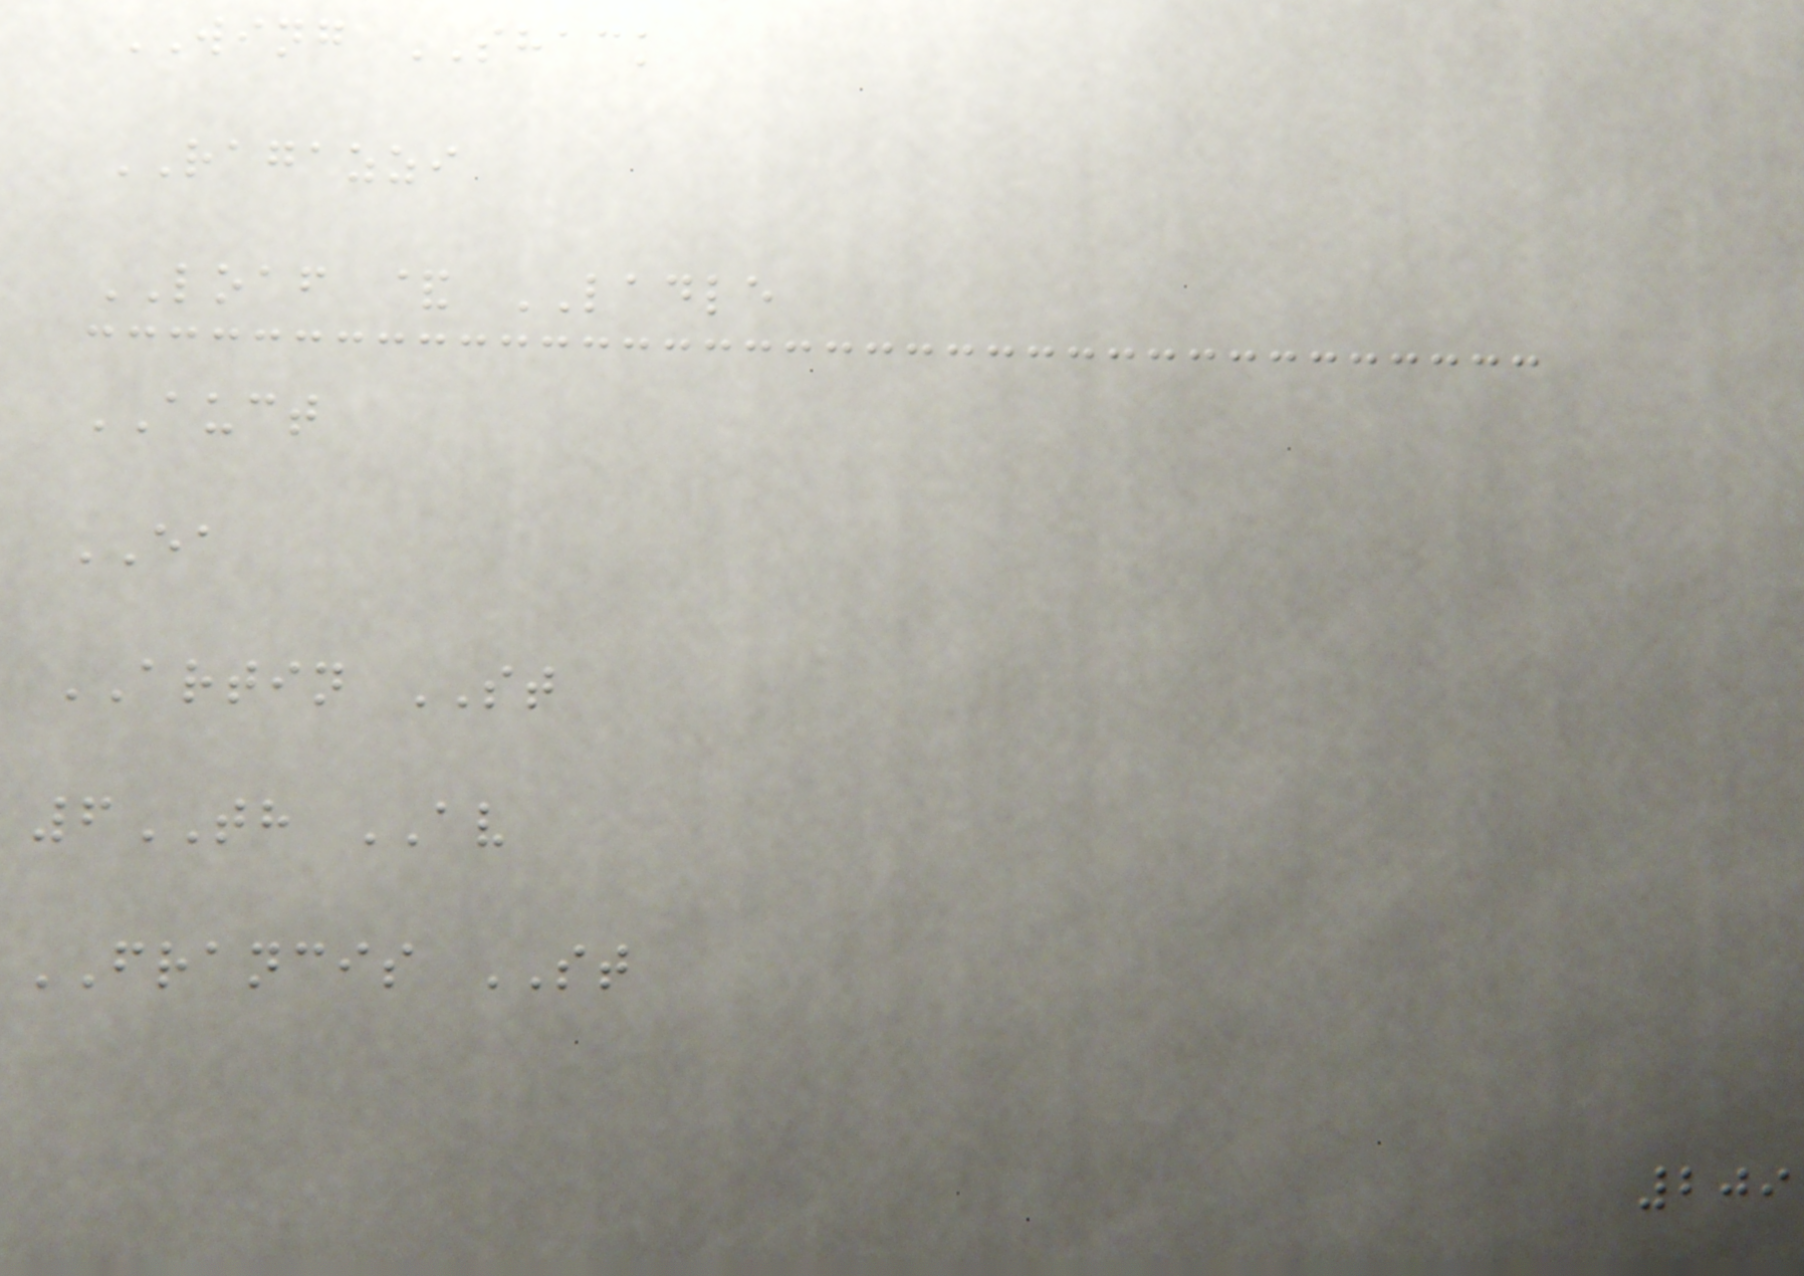WING SHACK
RAGAZZI
LOAF & LADLE
AUCT
EA
ARTIN ST
6TH AV
FRANCIS ST
209
